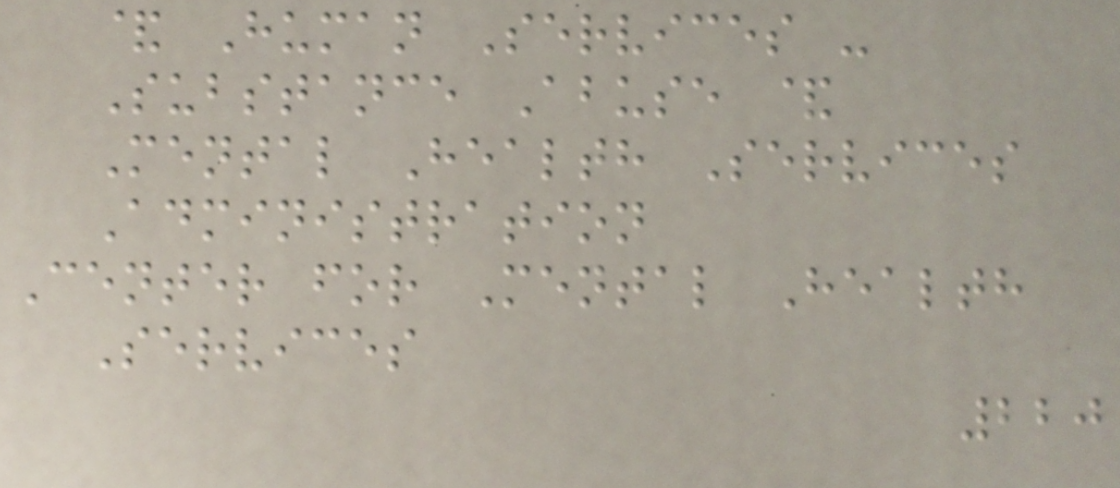& Human Services -
Substance Abuse &
Mental Health Services
Administration
Center for Mental Health
Services
220
